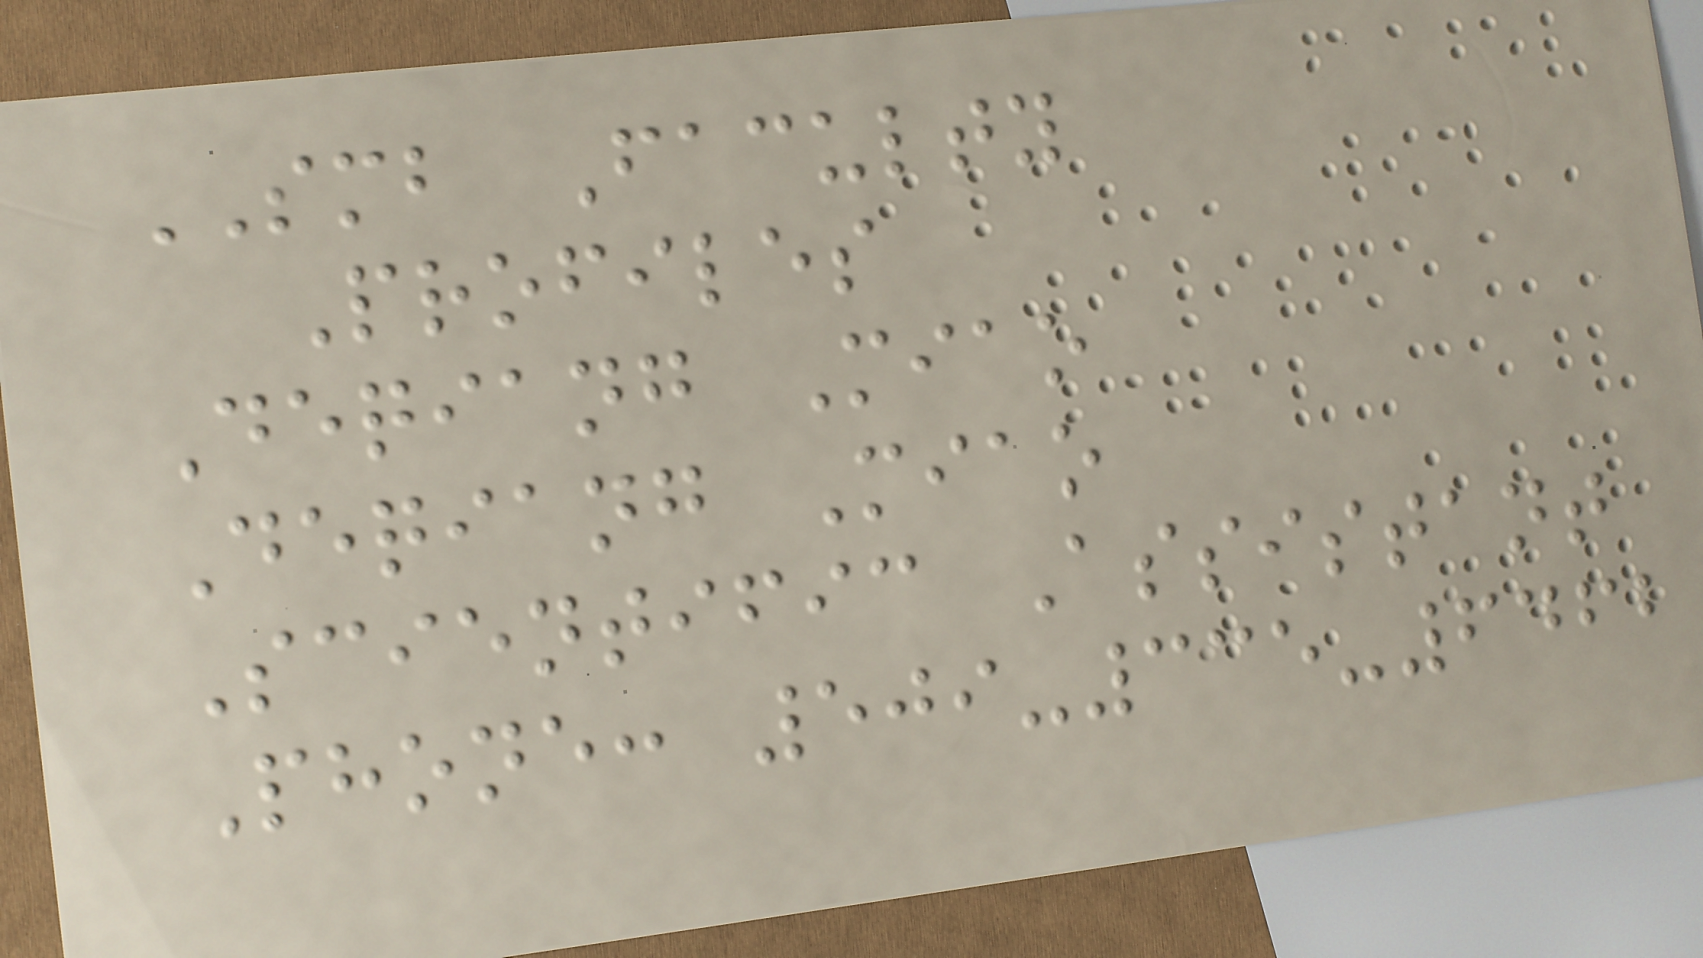SMB Faculty
Profiles
Deqiang Miao
Deqiang Miao
Scientific Assistant
Phone: 509-335-6462
